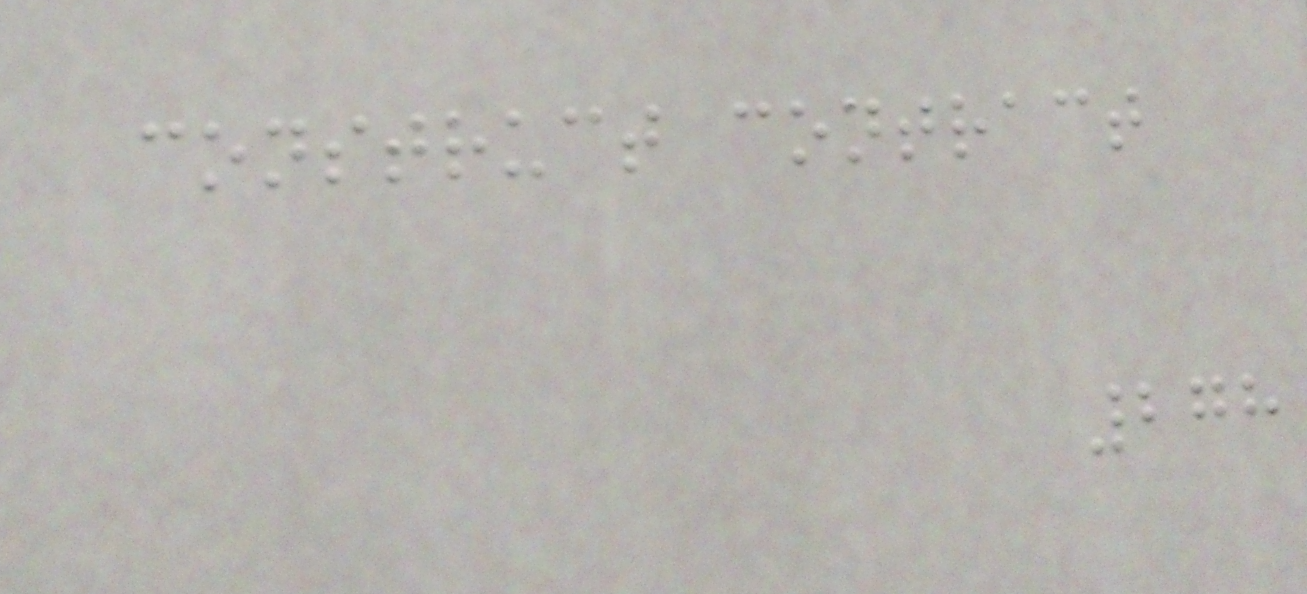construct contract
278
